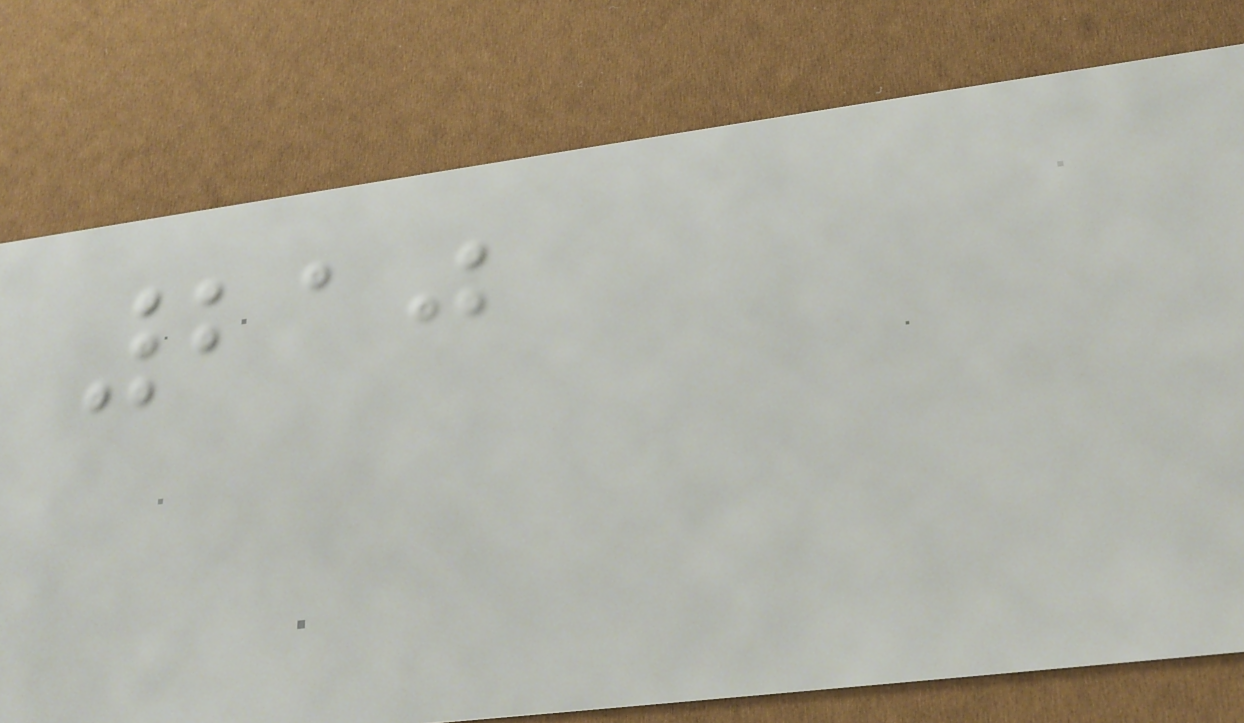210
